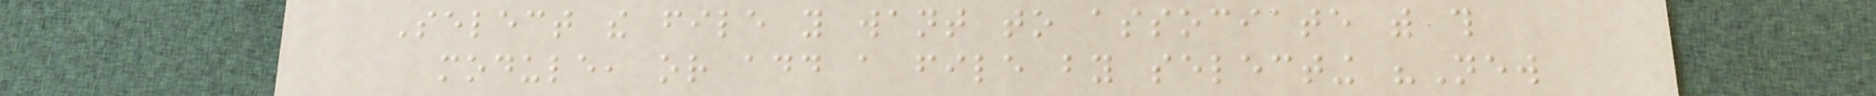Select the file you want to associate with this
module, or add a file by selecting "New
